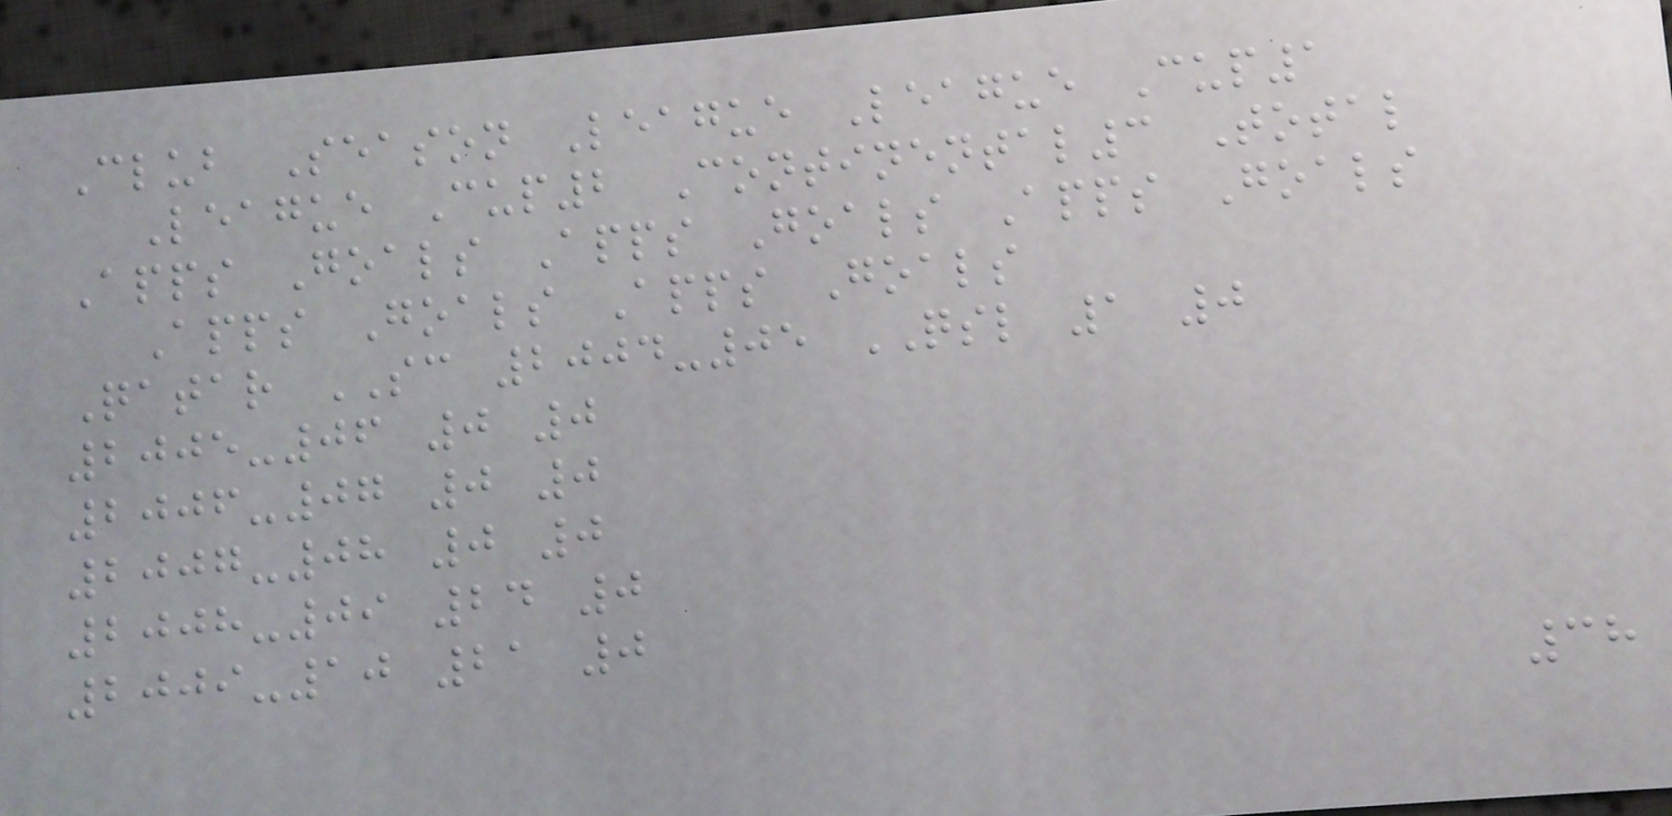Club Season League League Cup1
League Cup2 Continental3 Total
Apps Goals Apps Goals Apps Goals
Apps Goals Apps Goals
Qatar SC 2004-05 QSL 1 0
2005-06 0 0
2006-07 0 0
2007-08 0 0
2008-09 24 0
2009-10 21 0
38
